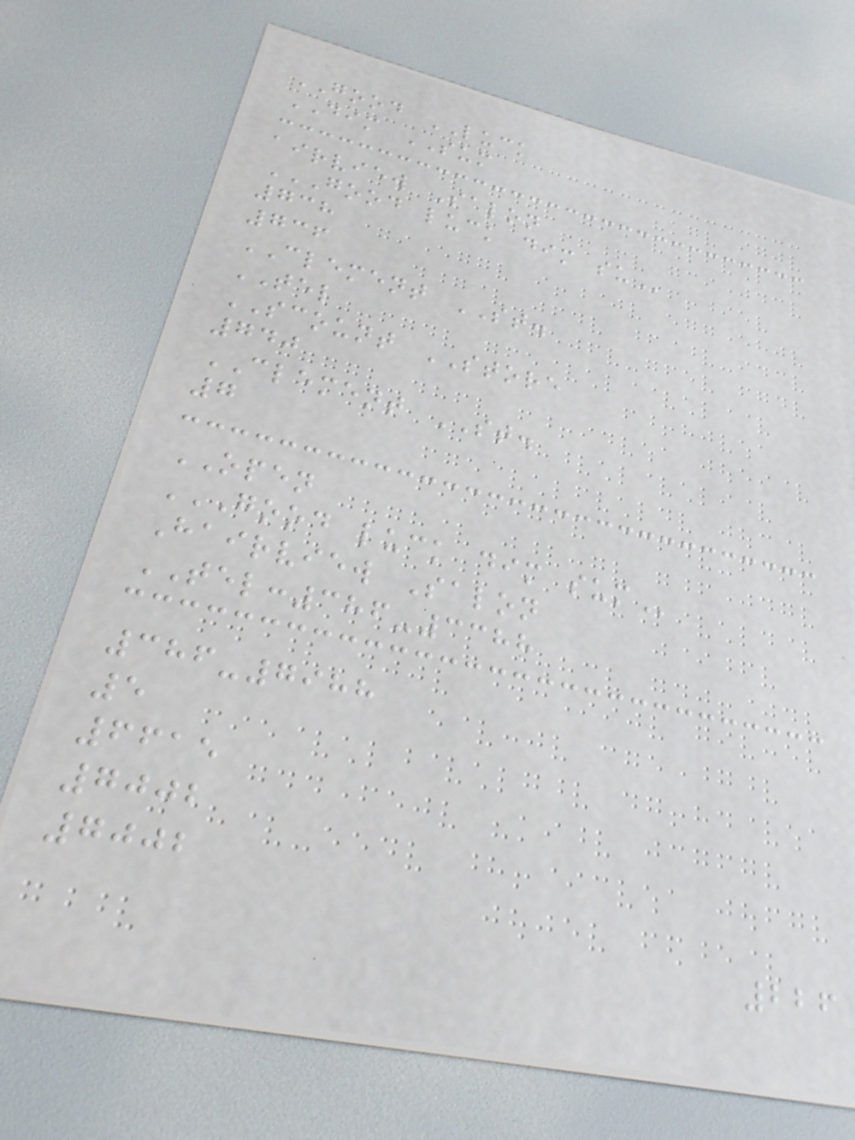GOOD LUCK
DIM SUM
airview Salon
GOOD LUCK DIM SU
738
736
CLEMENT ST.
TEL
SCOUNT STORE
740
CLEMENT ST.
7
OPEN
GOOD LUCK DIM SUM
Hairview Salon
TEL:386-3388
386-7988
5
6615
7002
7002
226
